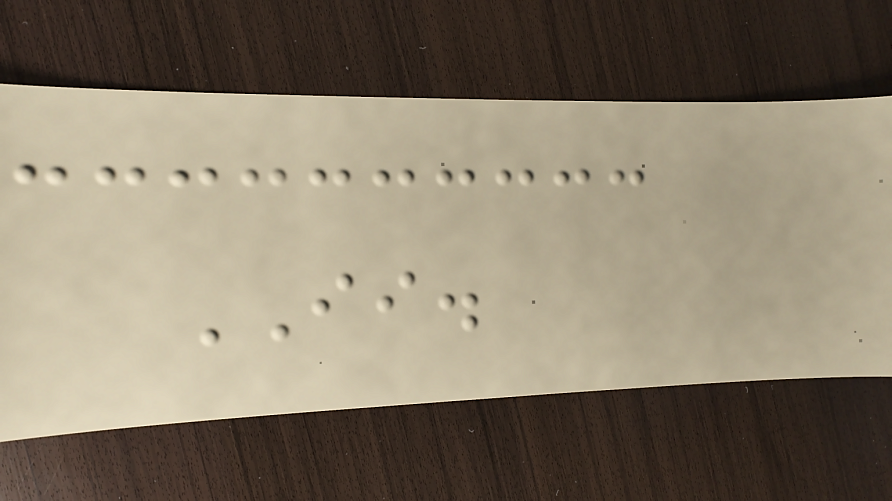II.
